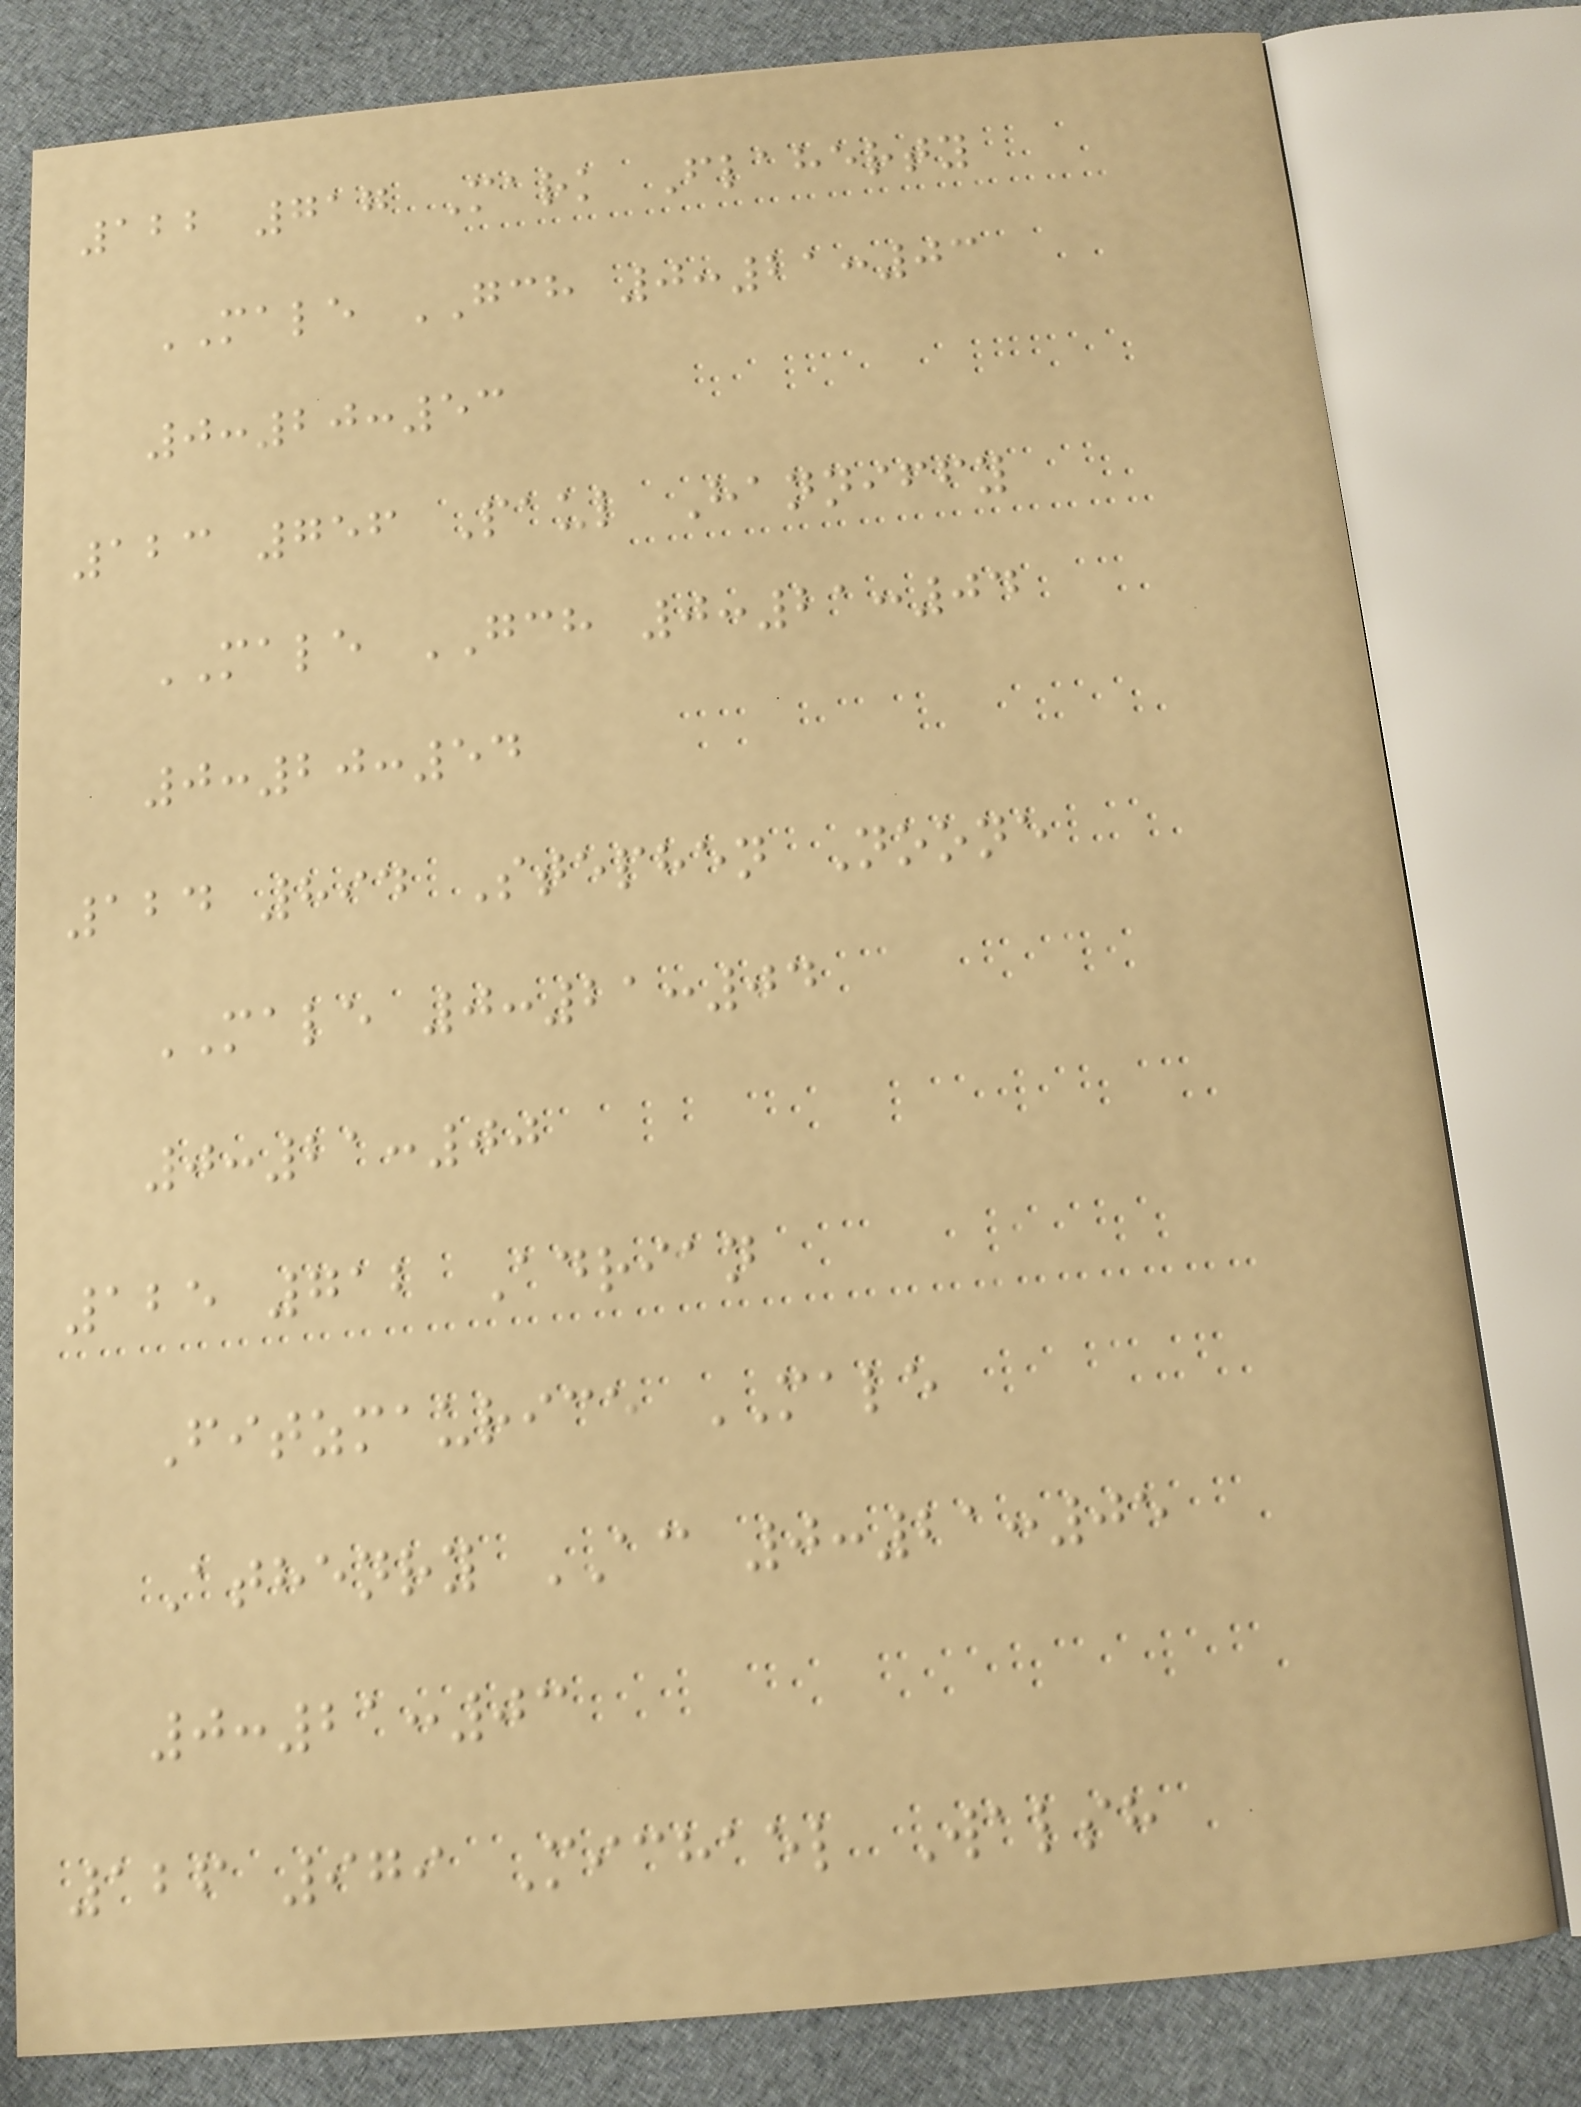122 717 Mark Flaherty
MALE GCH 0:21:03
0:20:53
123 756 Paul Hanniffy
MALE GCH 0:21:04
0:20:54
124 894 Stephen Noone
MALE 0:21:04
0:21:00
125 712 Adrian
Fitzmaurice MALE
Athenry AC 0:21:05
0:21:03
126 979 Michael Walsh
